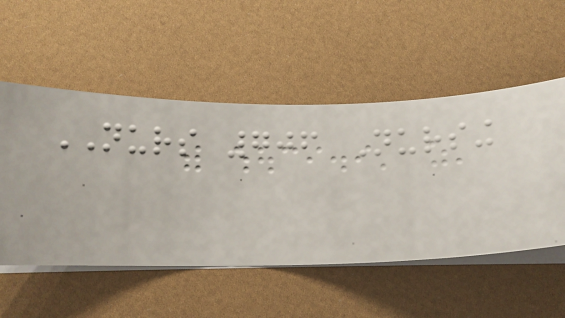NURS 706 Nursing
